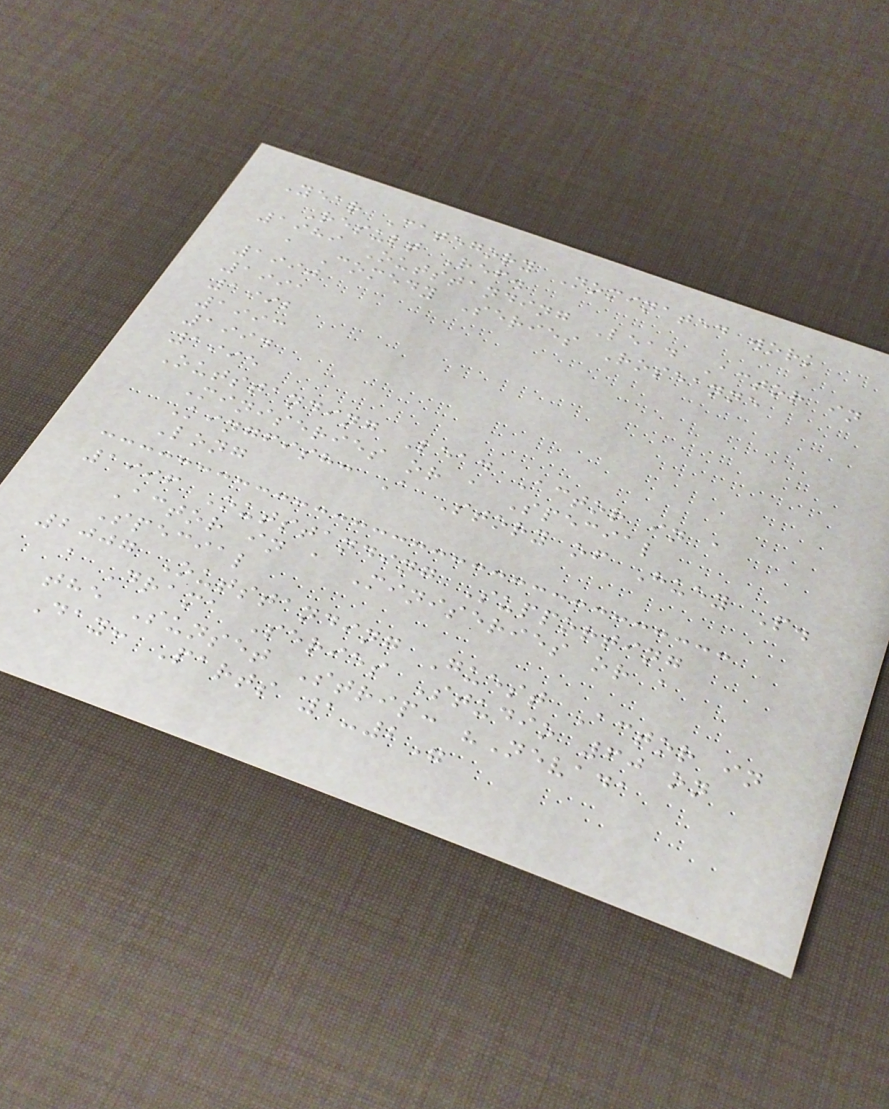Year Category Nominated work
Result Ref.
1989 Outstanding Lead Actor in
a Comedy Series Roseanne
1990
1991
1992
1993
1994
1995
Outstanding Lead Actor in a
Miniseries or a Special
Kingfish: A Story of Huey P.
Long
1996 Outstanding Supporting
Actor in a Miniseries or a
Special
2007 Outstanding Guest Actor in
a Drama Series Studio 60 on
the Sunset Strip: "Nevada
Day: Parts 1-2"
